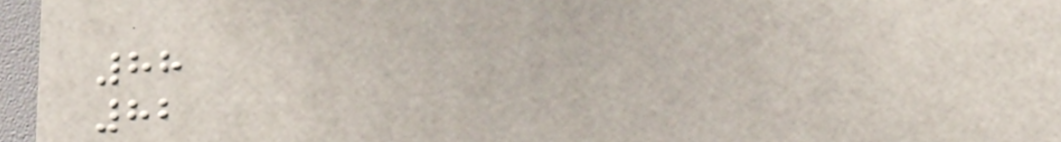88
82
